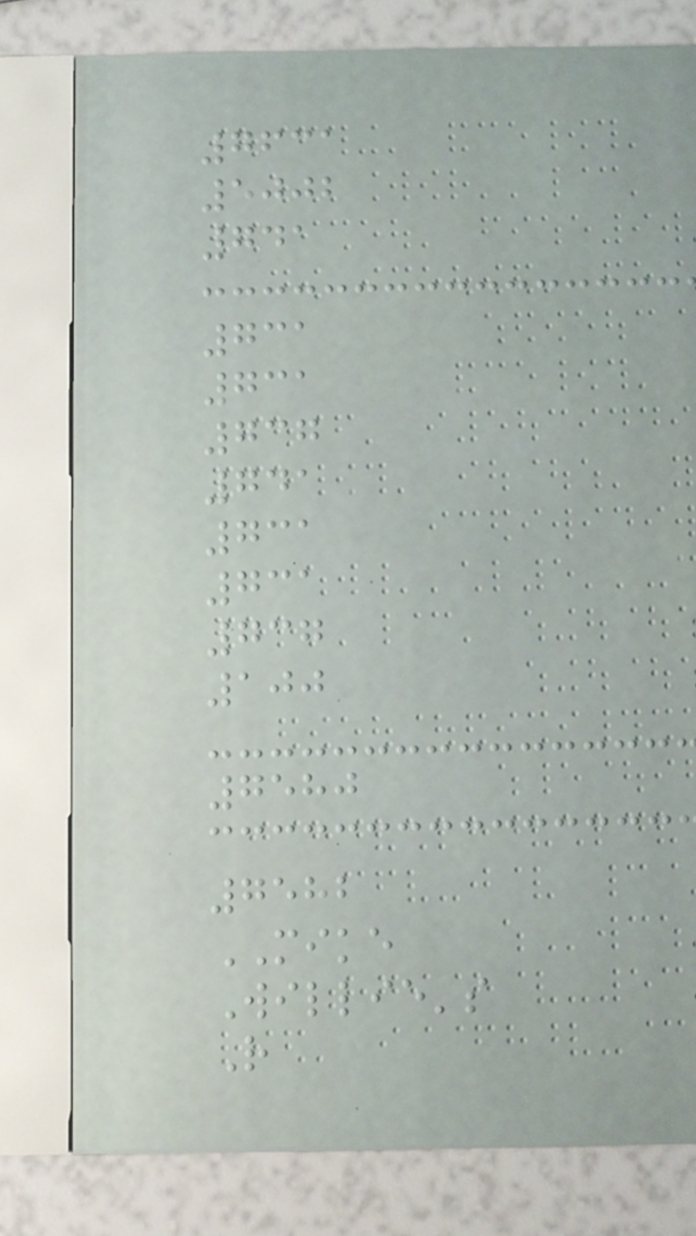7631
5002
741
731
731
737
741
731
731
737
100
7580
7582
MIKE
Willie's
R
